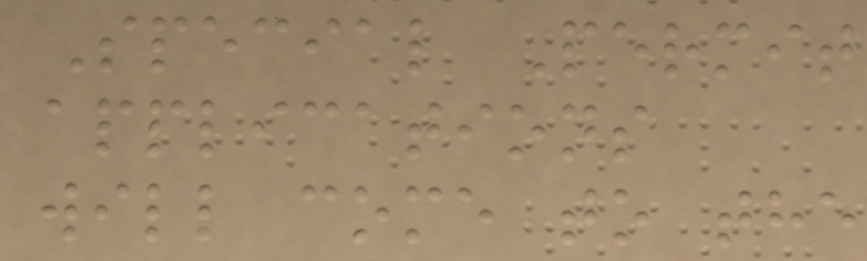Special Permit
applications
will come to the
